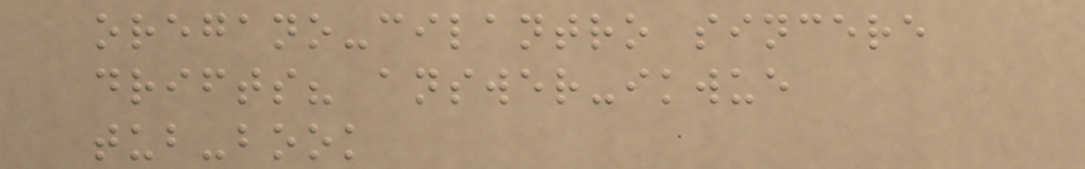oregano-cilantro sincere
drifts? answer-ikwue
tub-book
